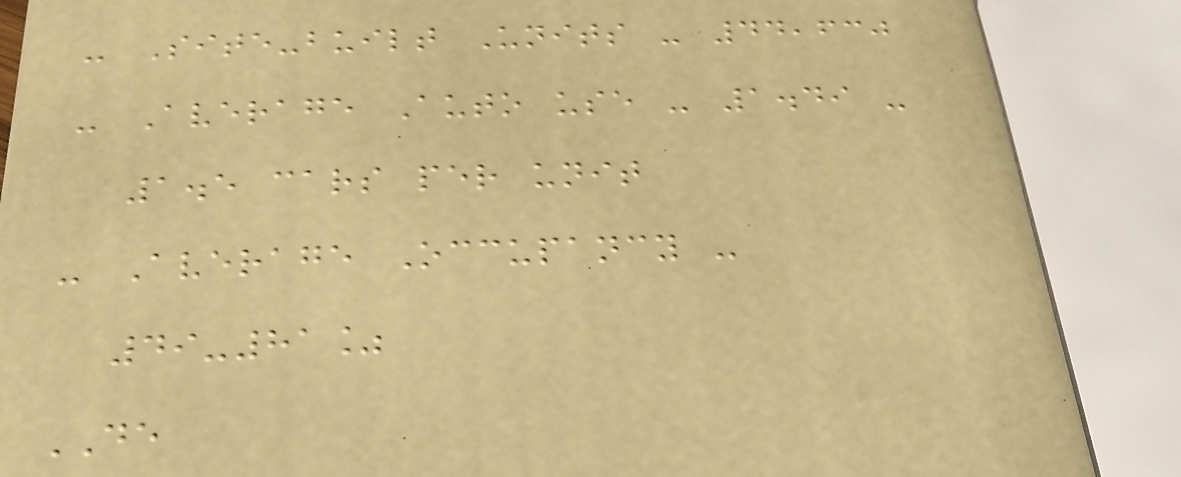- Site-built Units - 44,630
- Average Auto use - 1.49 -
1.5 cars per unit
- Average Occupancy -
49-81%
DE
